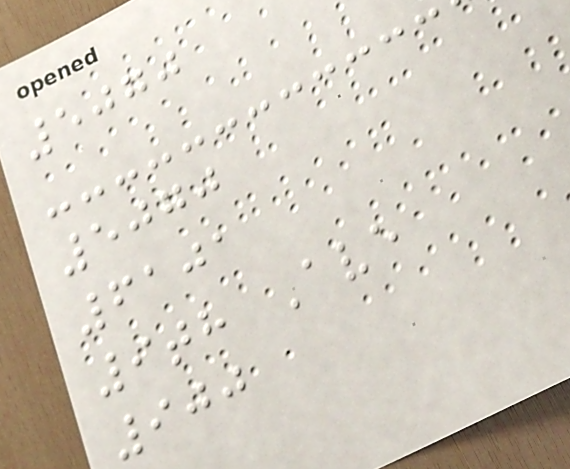5070
5070
6101
9th Ave
900
